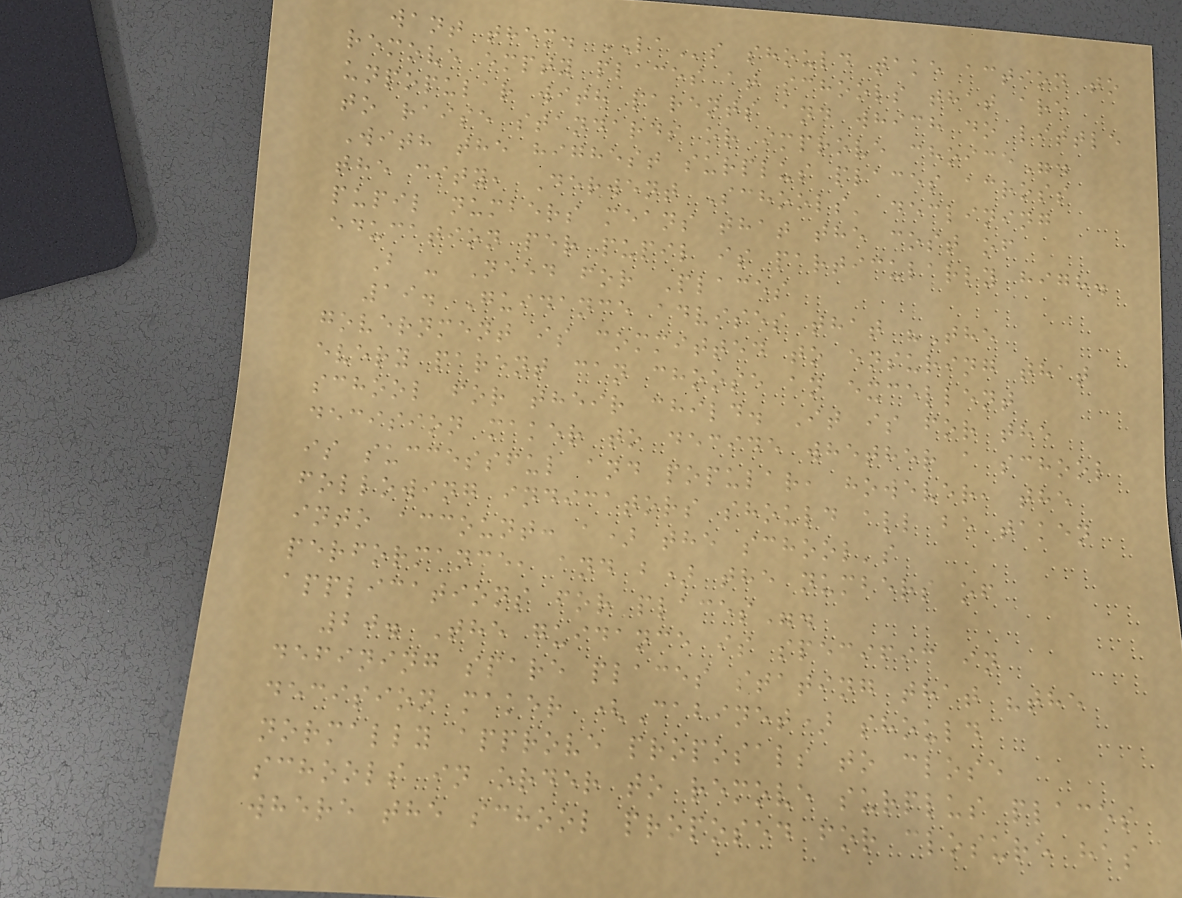want them. LAs should take action to
remove empty places at schools that are
unpopular with parents and which do little
to raise standards or improve choice".
With the highest surplus places across
the city, Derwent Schools' declining
pupil numbers means that the cost of
education per pupil is particularly high.
B - Need for Places
19. Guidance advises that "The
government is committed to ensuring that
every parent can choose an excellent
school for their child. It is for the
decision maker to decide whether a school
is successful and popular, however, the
following indicators should all be taken
into account: a) the school's
performance, and b) the numbers of
applications for places".
20. The guidance is specific in
defining spare places stating that "the
decision maker (Cabinet) should
normally approve proposals to close
schools in order to remove surplus places
where the school proposed for closure has
